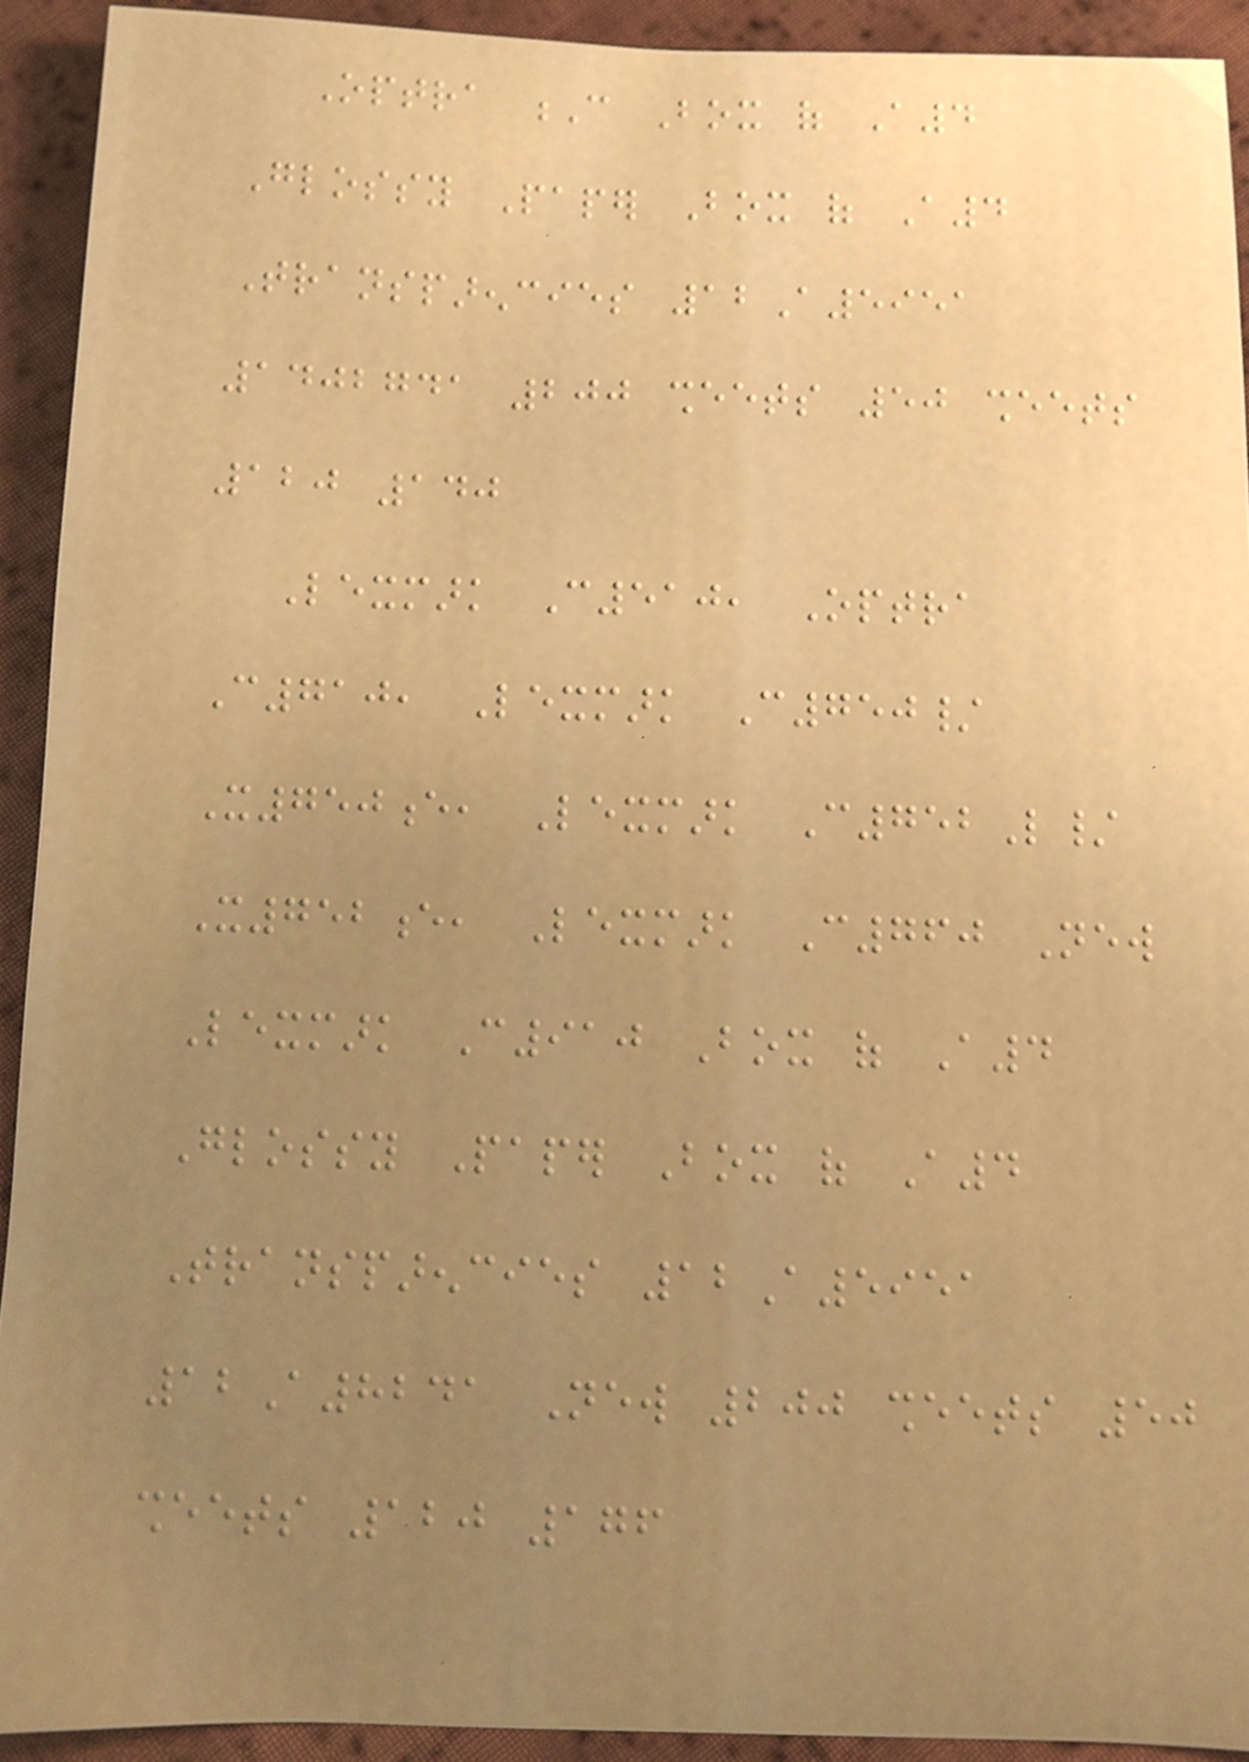Optra C Box of A4
Glossy Paper Box of A4
Transparencies 12A5951
1402741 200 sheets 50 sheets
120 140
Lexmark C510, Optra
C710, Lexmark C750/
X750e, Lexmark C752L/
X752e, Lexmark C760 New
Lexmark C910 Box of A4
Glossy Paper Box of A4
Transparencies 12A5951
12A8241 New 200 sheets 50
sheets 120 176
